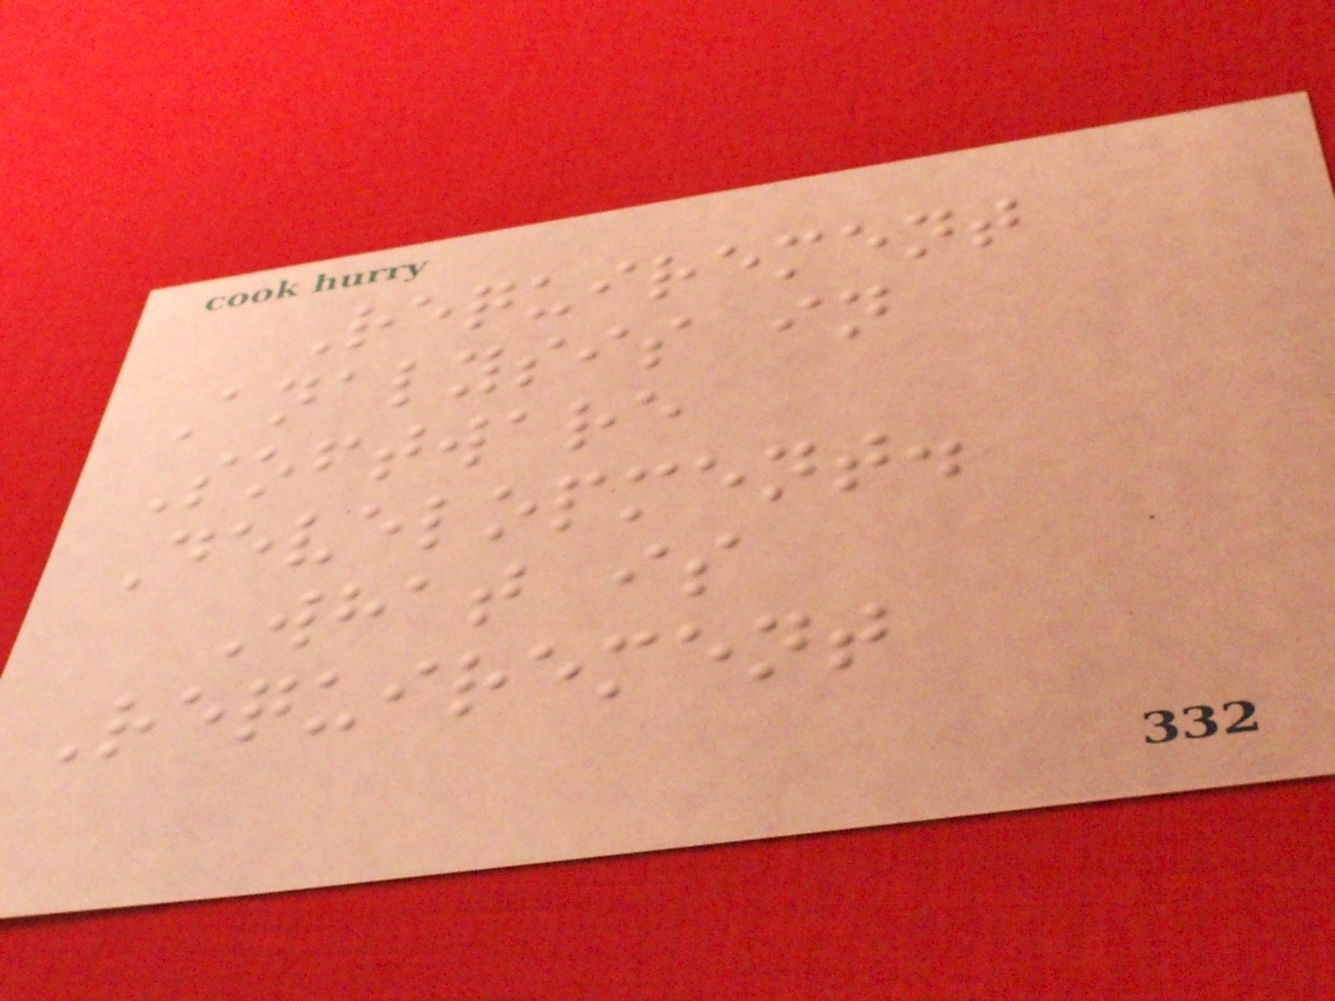Requirement
Analysis in
Software
Development.
What is
Requirement
